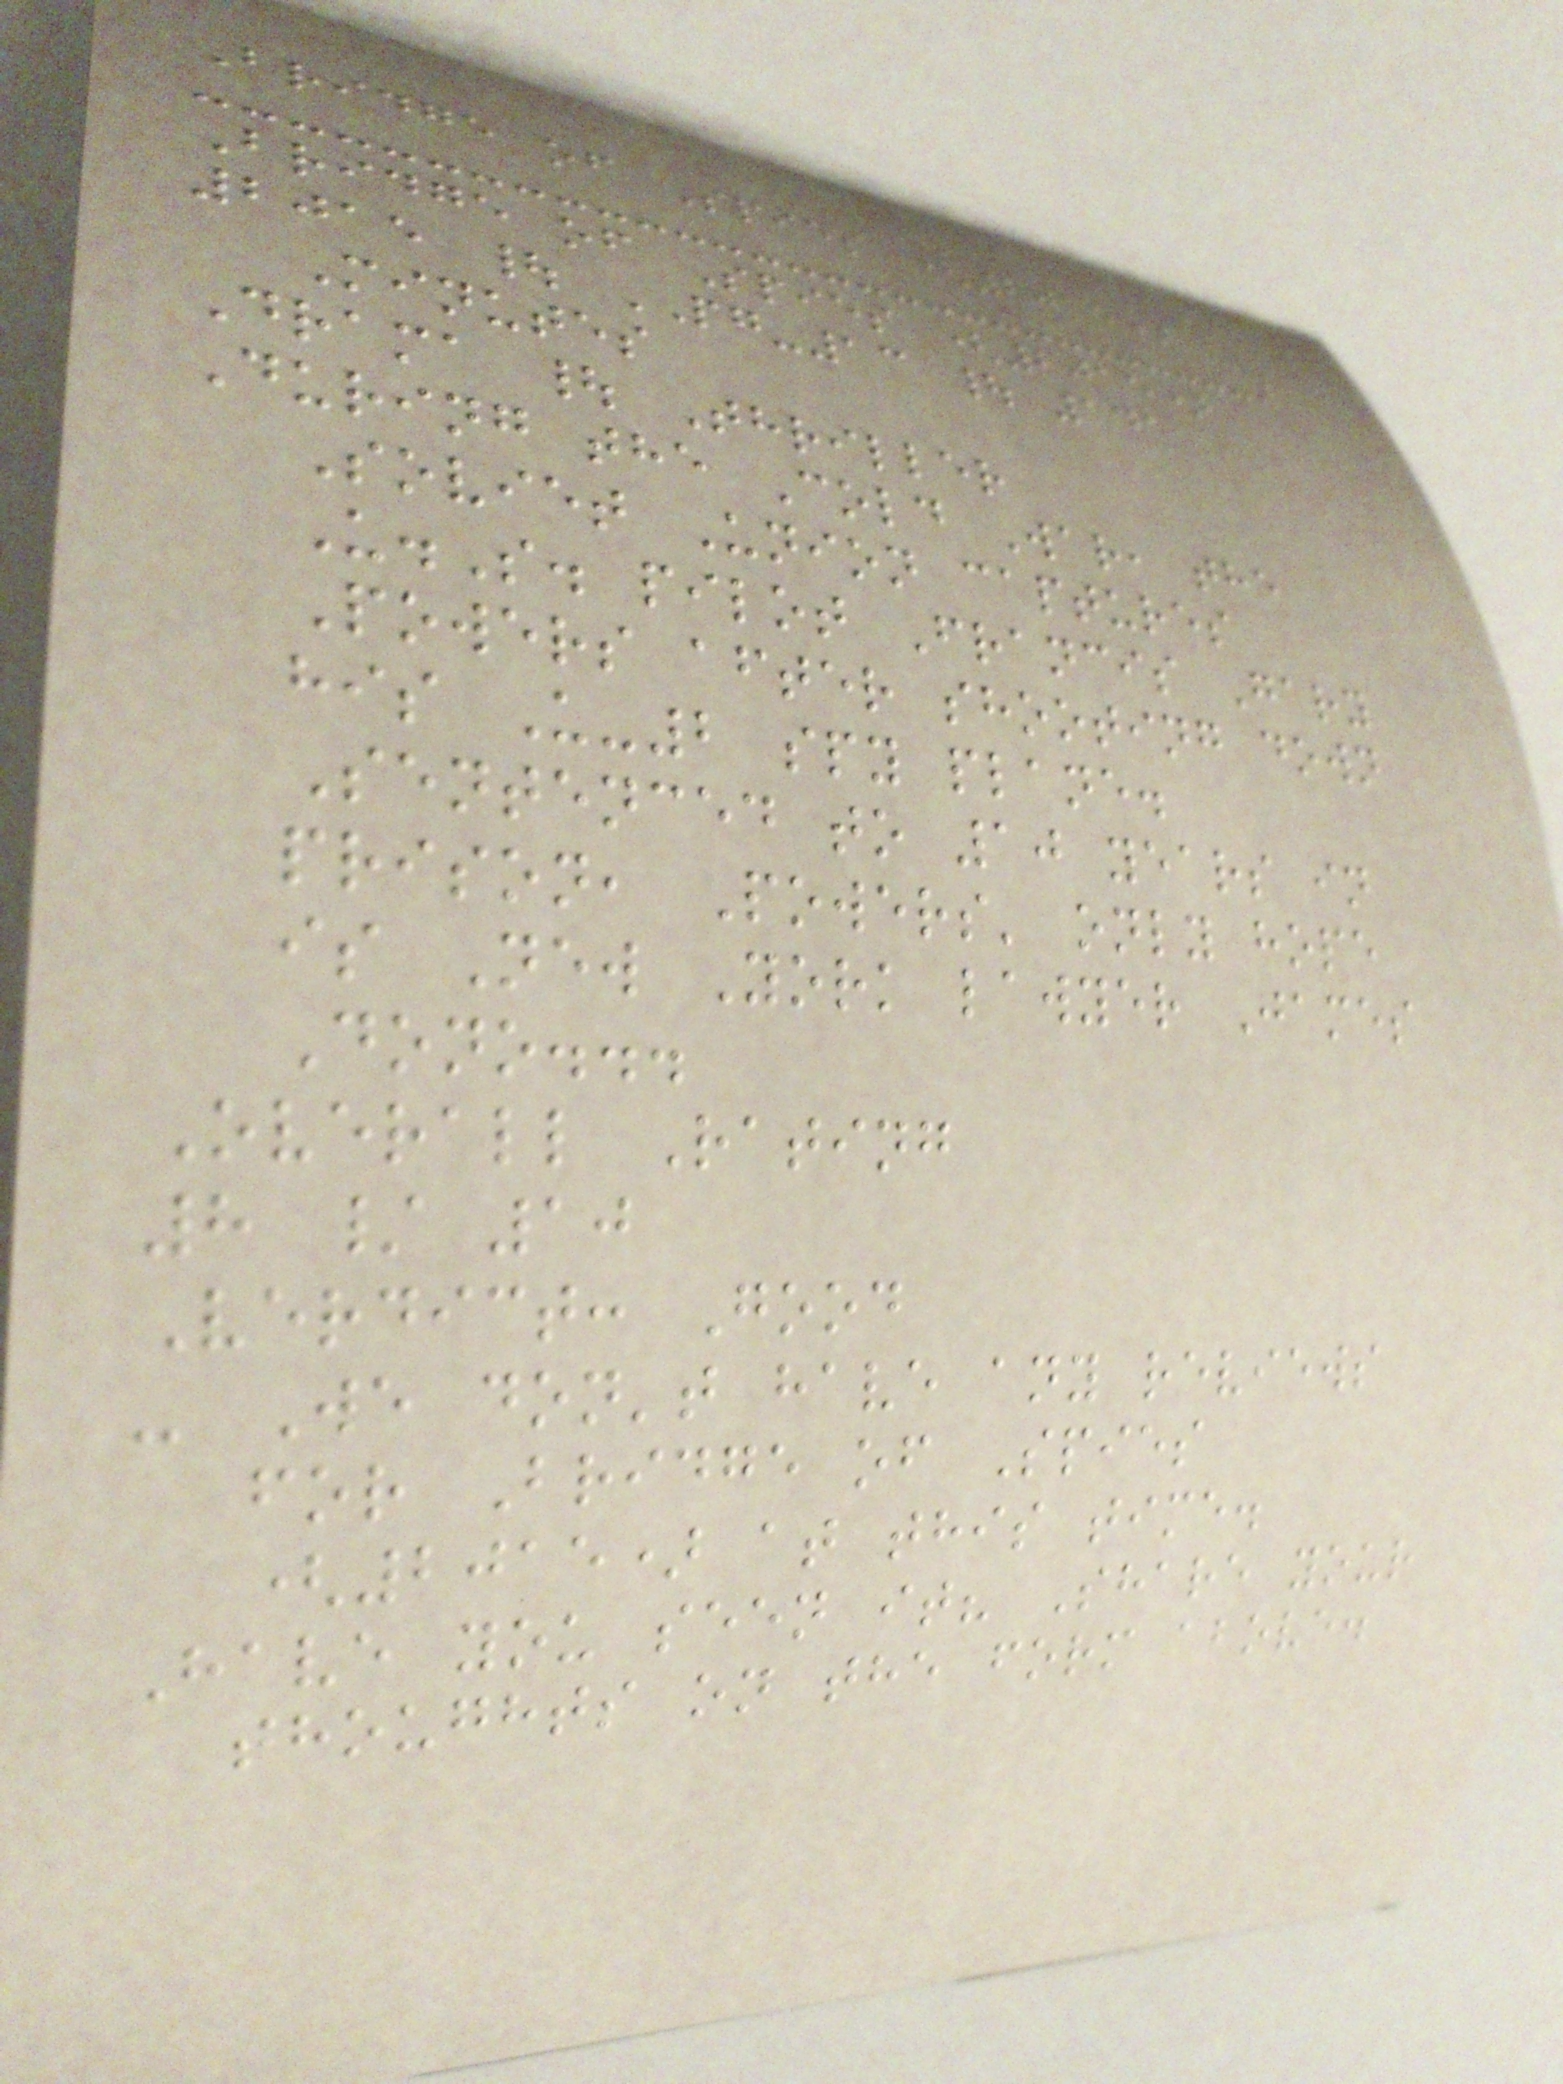Bridge of Spies (2015)
Bridge of Spies (2015)
2015 | PG-13 | 141
Minutes
Drama | Thriller
During the Cold War, the
Soviet Union captures
U.S. pilot Francis Gary
Powers after shooting down
his U-2 spy plane.
Sentenced to 10 years in
prison, Powers' only hope
is New York lawyer James
Dono...
Overall Rating
8 / 10
Verdict: Good
- We don't have any reviews
for Bridge of Spies
(2015) at this time.
Have you seen it? Share your
thoughts on the form above.
